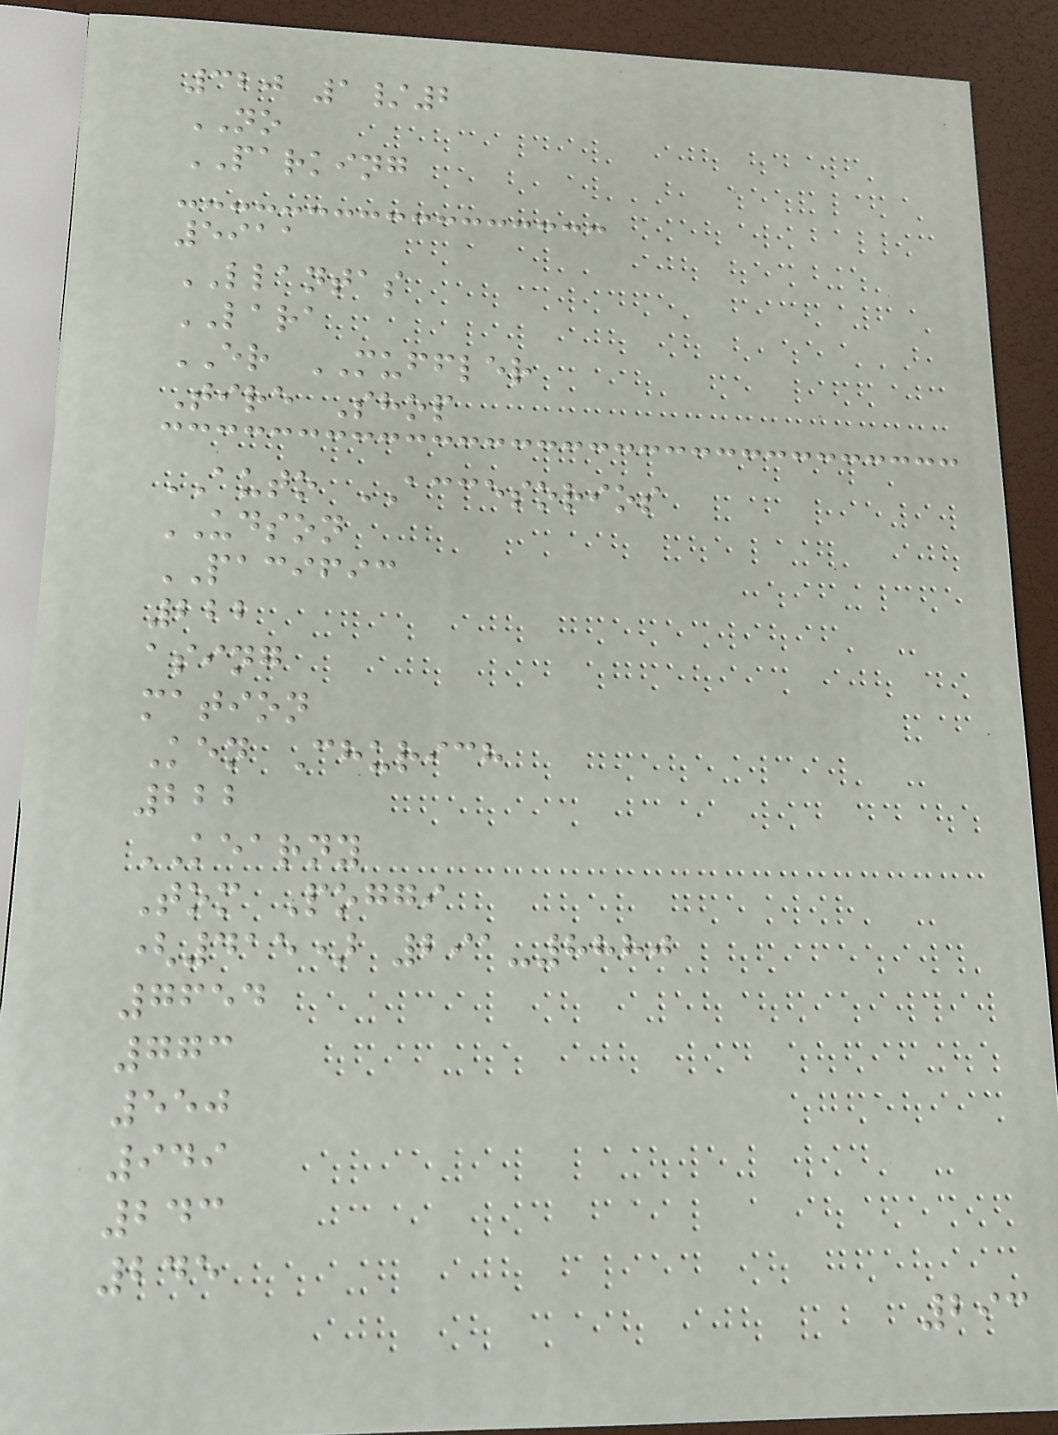320 1/2
NO
PARKING
5911
LLANTAS
LARA
ER MUFFLER
Tire Shop
AUTO ACCESORIOS
UDSON
PACIFIC
222
asing
mation
Ken Churich
222
KEARNY
Tom Poggi
(415) 291-8880
7654
773
550
949
243
245
293
